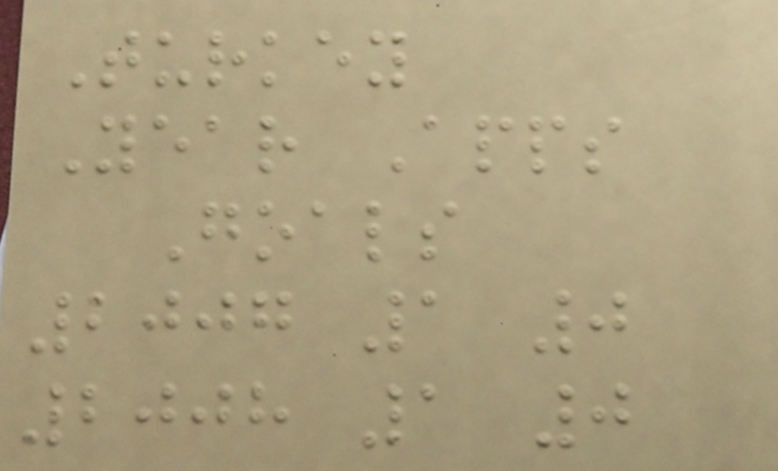Turkey
Year Apps
Goals
2007 1 0
2008 1 0
